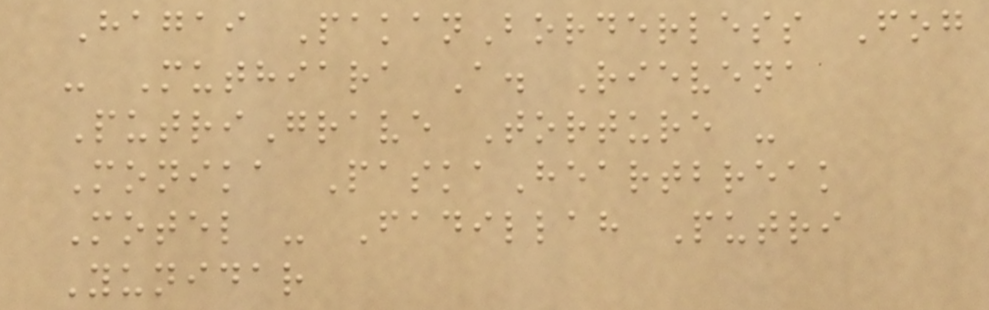Hagai PakanBorderless Fog
- Muthiara A. Rievena
PutriGrave Torture -
Monika PaskaHeartbreak
Motel - Fadillah Putri
Yunidar
